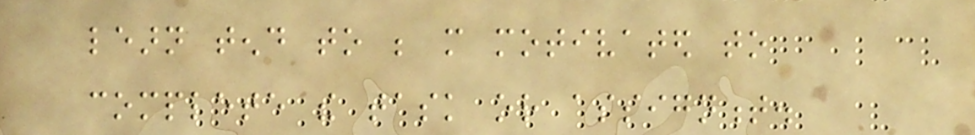learn tend to be more motivated to
complete the task or assignment.
